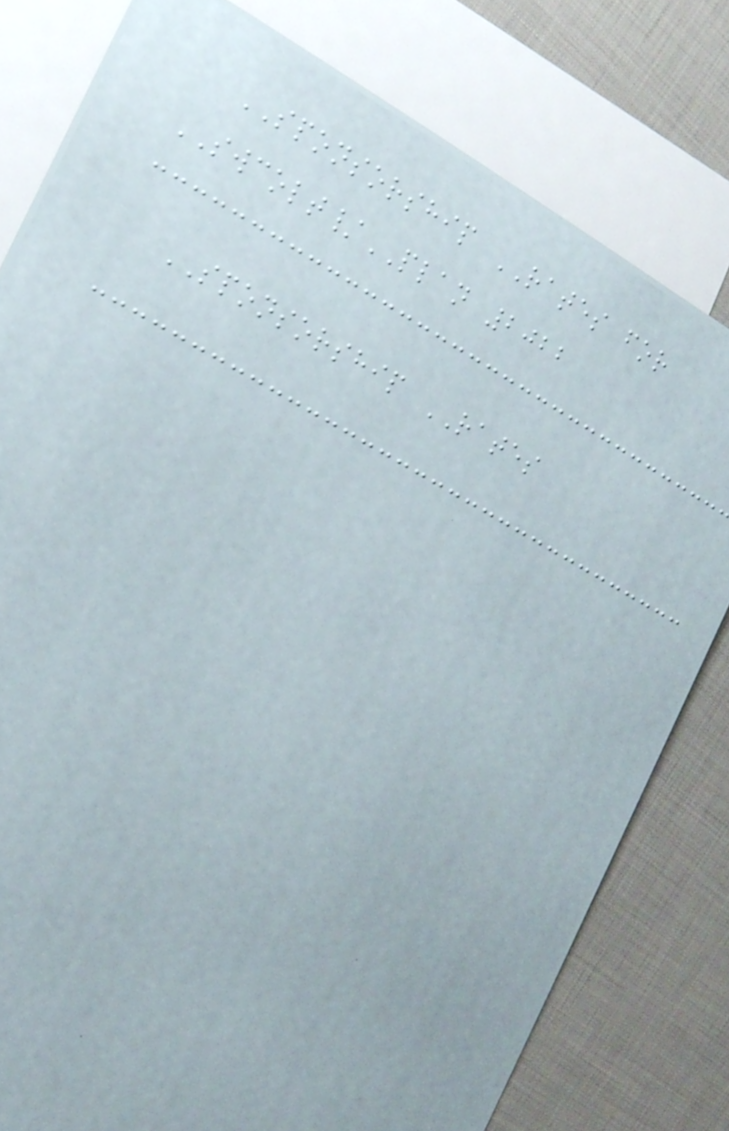SPONSORSHIP RATES for
SWCOLT/PLAN 2022
SPONSORSHIP RATES
